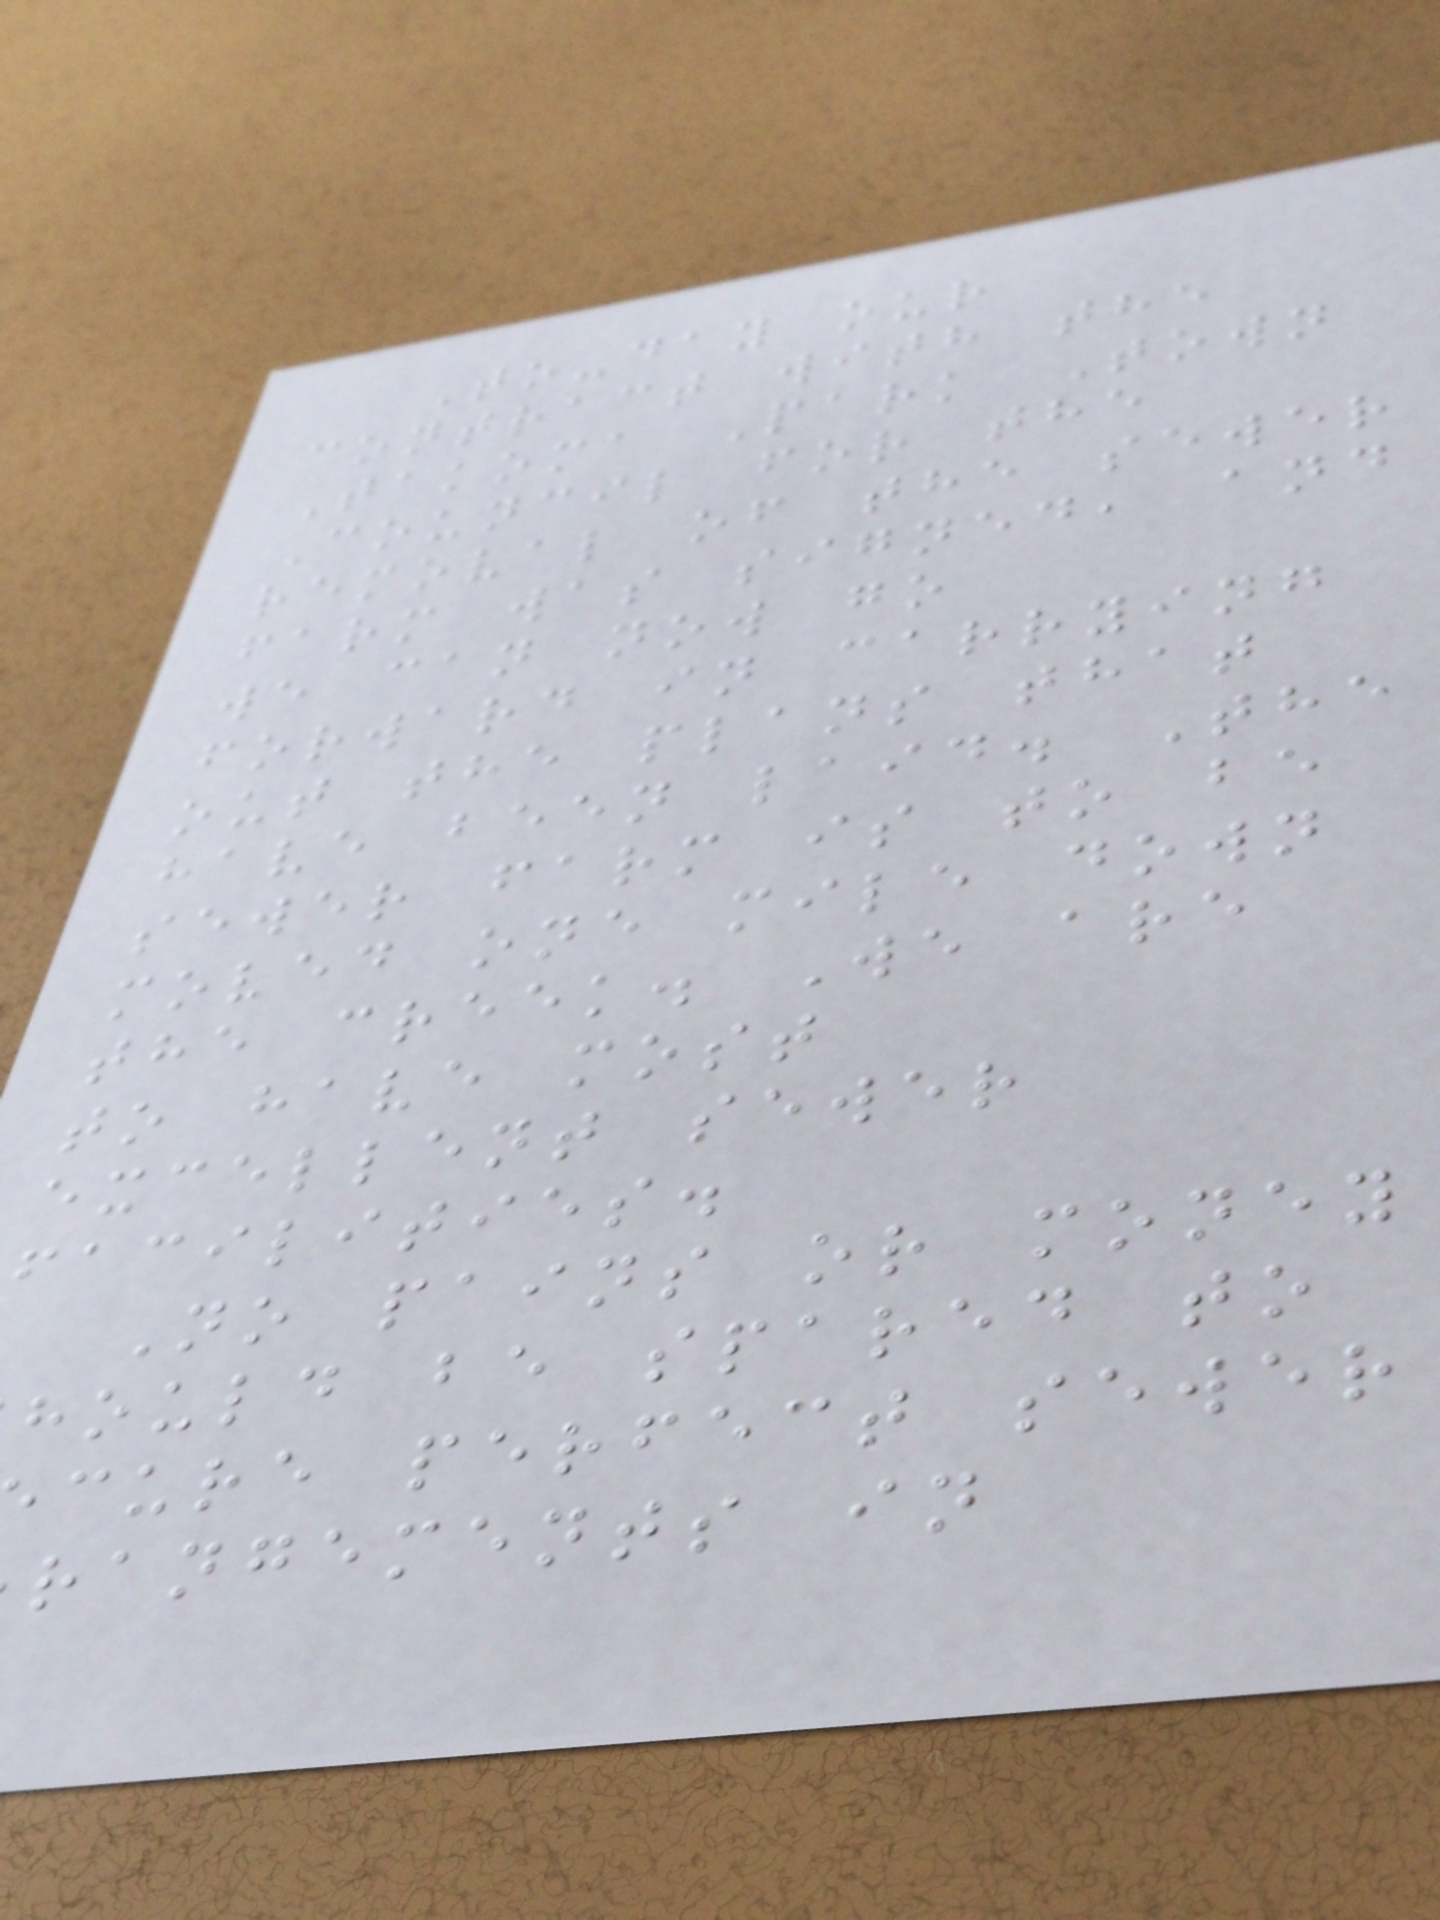To-day our
contract with the
Takoma Park Town
Council for the
removal of the sewer
farm was signed, and
we can now go
forward in carrying
out the plans that
have been laid. The
sewer farm is to be
moved one mile down
the creek. We are
to have most
excellent sewer
facilities.
No pains or money
hould be spared to
cure perfect sewer
rangements in
